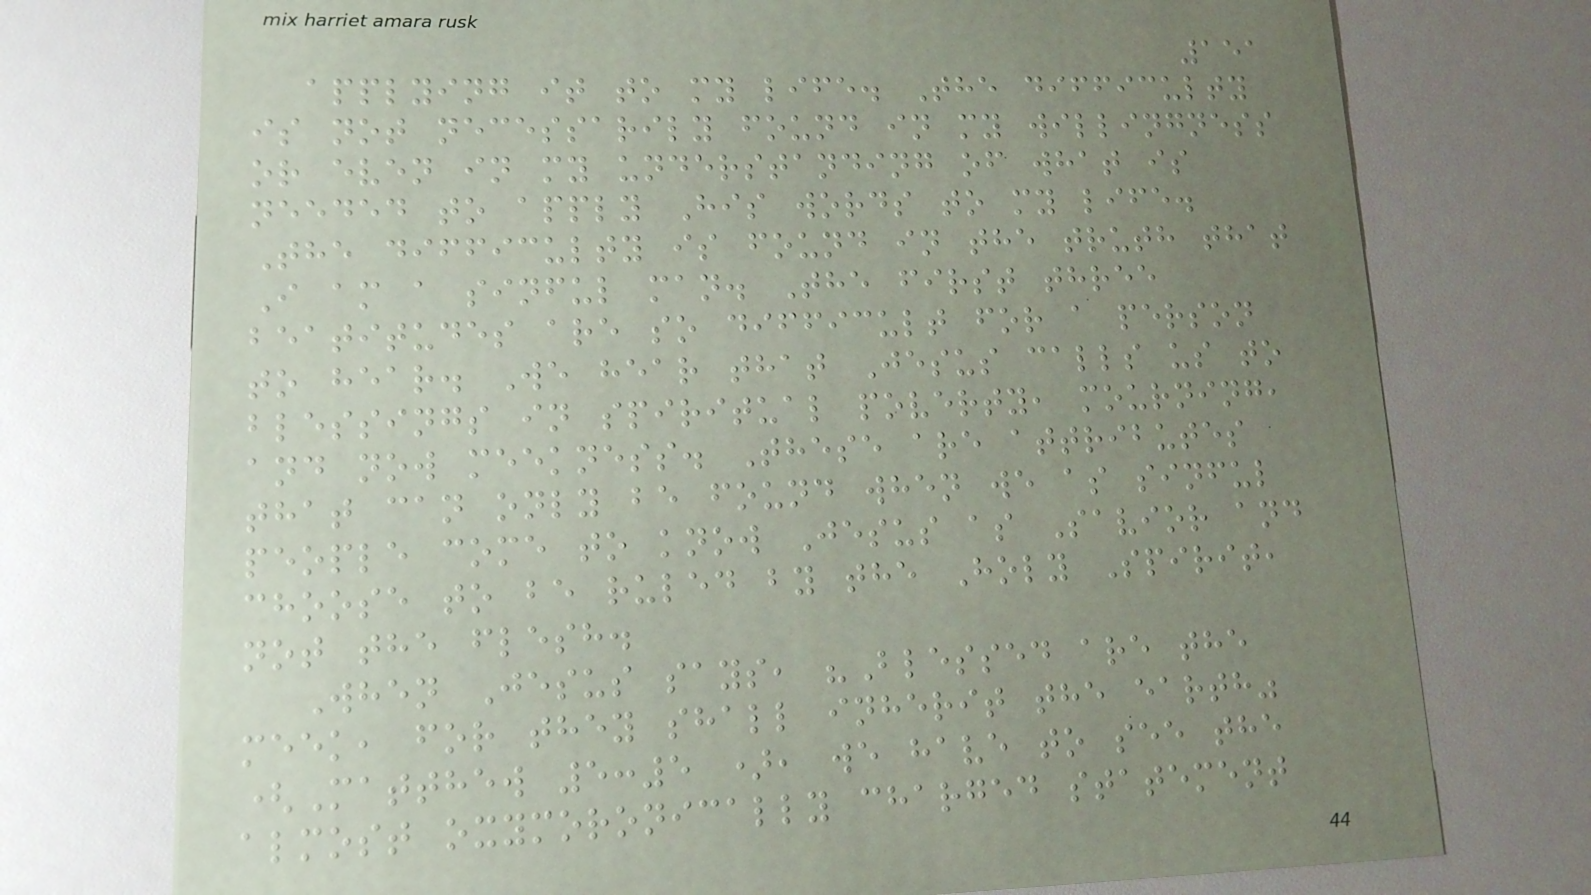151
applying it to my life. The difficulty
is not necessarily found in my willingness
or even in my understanding of what is
needed to apply His words to my life.
The difficulty is found in the truth that
I am a sinful man. The first three
beatitudes are so difficult for a person
to hear. We hear that Jesus calls us to
blessings in spiritual poverty, mourning,
and now meekness. These are attributes
that can only be found when we as sinful
people come to know Jesus as Savior and
choose to be ruled by the Holy Spirit,
not the flesh.
When Jesus says, "Blessed are the
meek, for they shall inherit the earth"
(Matthew 5:5 ), we have to see the
almost oxymoronically charged statement
